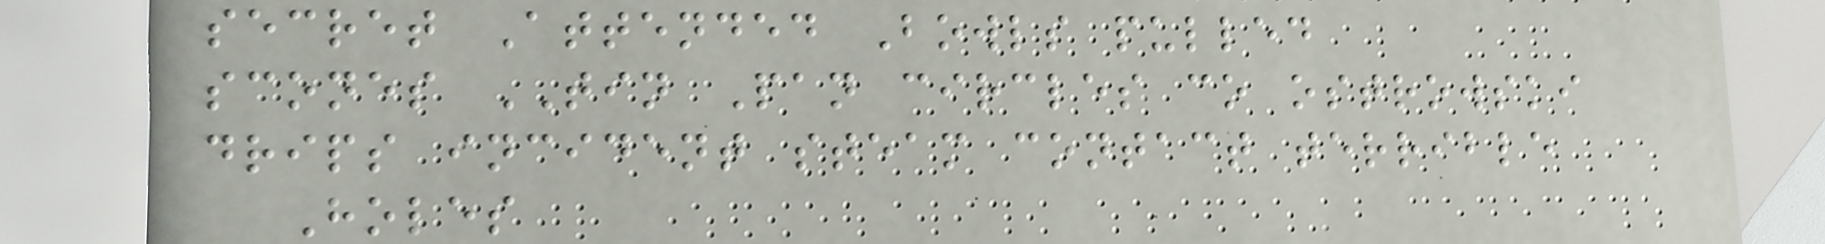secret Attended Bowls pulled
scones TIN Pan circles co ostrowski
drips incident steam contact terrible
Holes
